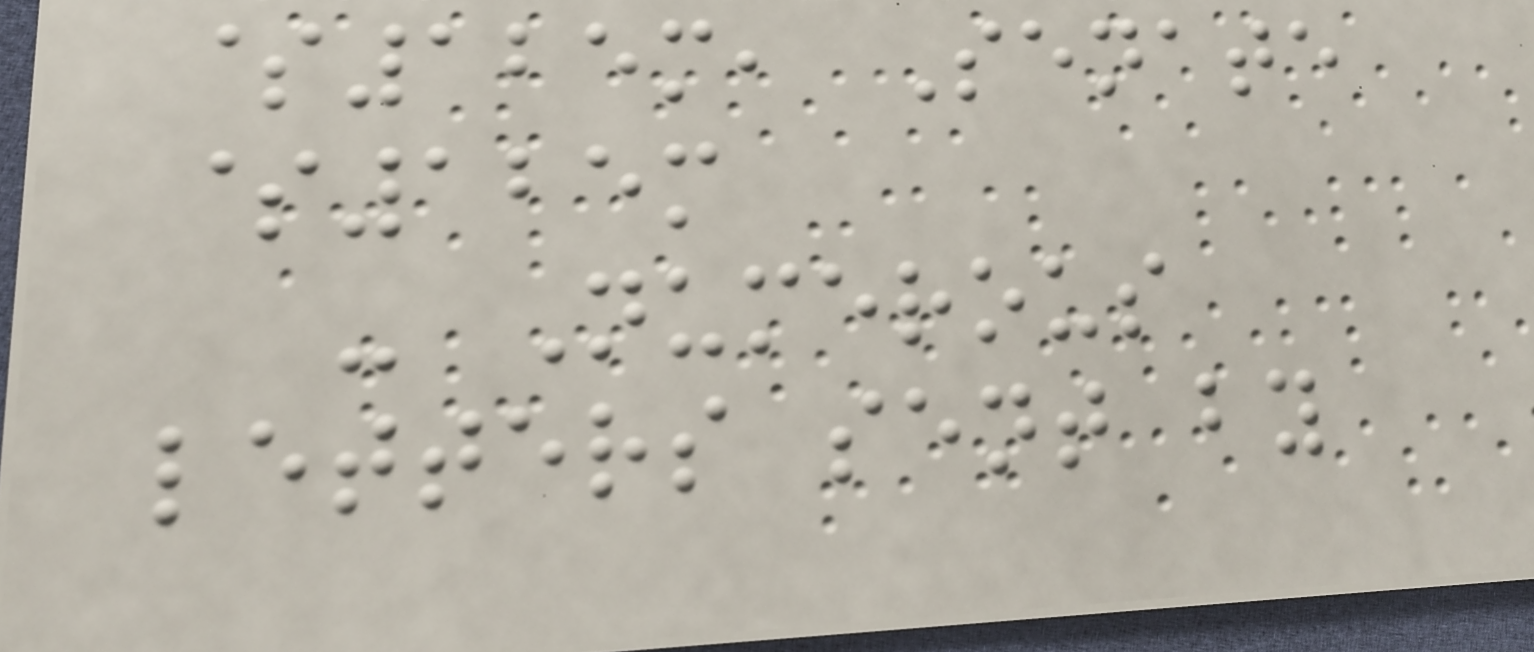$125m, Senate
$125m
- Numerous
letters sent by
